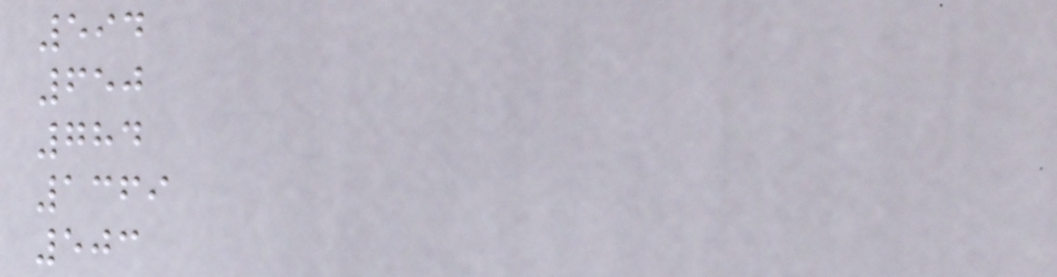594
650
784
1369
503
